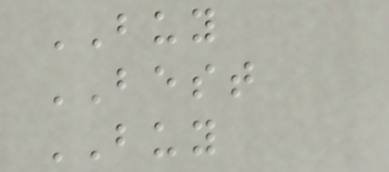BUY
BEST
BUY
